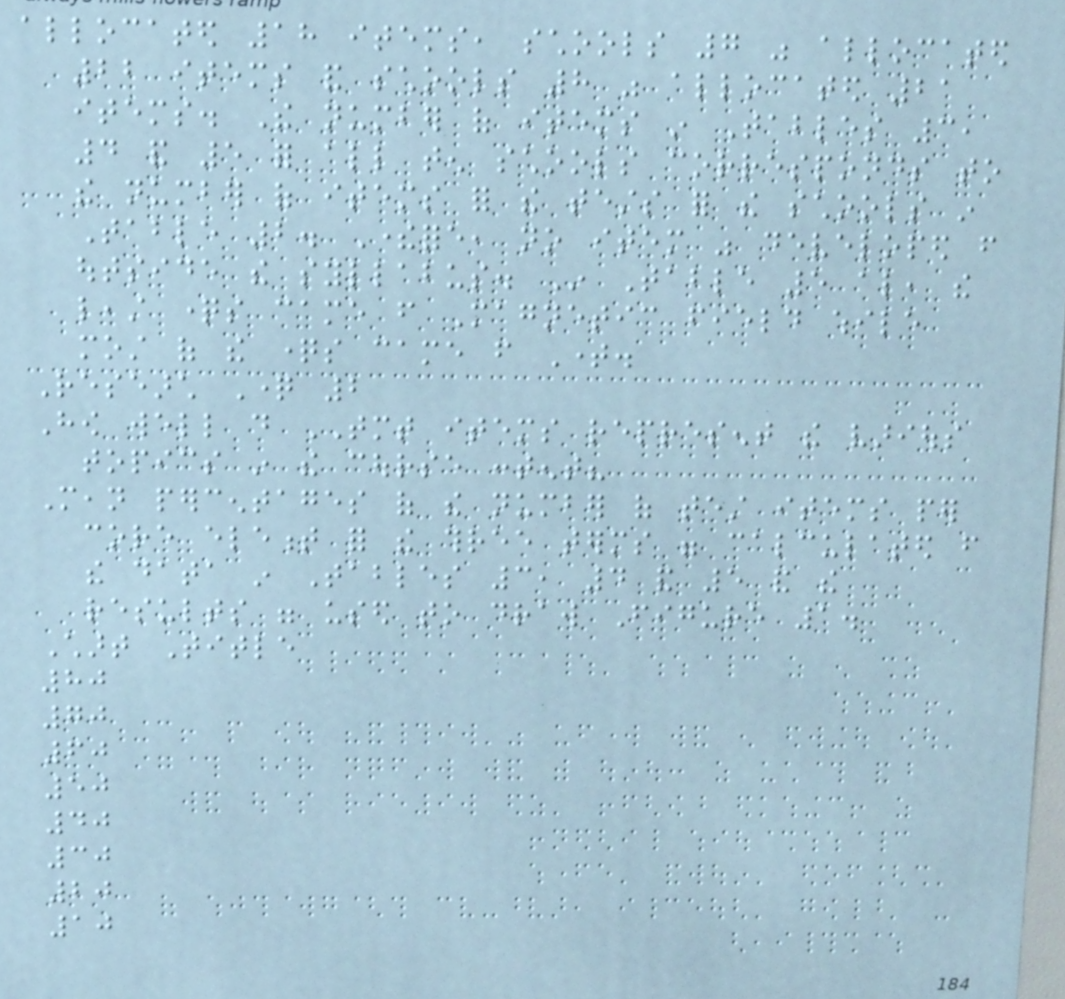allocated 18 items, schools 7 was allocated
22 items and schools 8 was allocated 21
items. The number of items in Tables 3,
4 and 5 for all ten schools corresponds to
the number of items for the tests for the schools in
Table 2. Therefore, no item was developed from
outside the syllabus. In Table 5 also, the
least questions came from Magnetic field while
most of the questions came from Time.
Research Question 2
How well do TMT items represent the various
topics in the course content?
Mean percentages of the number of test items per
core element for the three terms were calculated from
the data in Tables 3, 4 and 5 and the
results were used to draw Figure 1.
Chart Title
80
70
60
50
40
30
20
10
